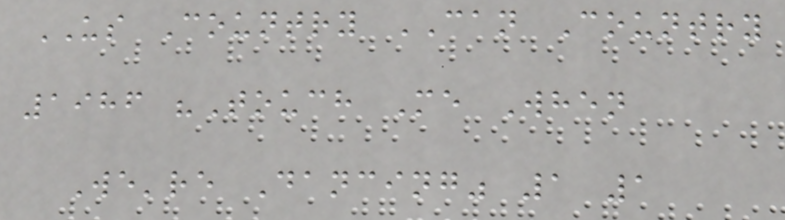US Country CAN Country
1986 "Touch Me When
We're Dancing" 1 1
